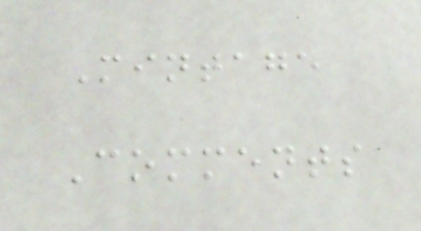Mintage
Comments
